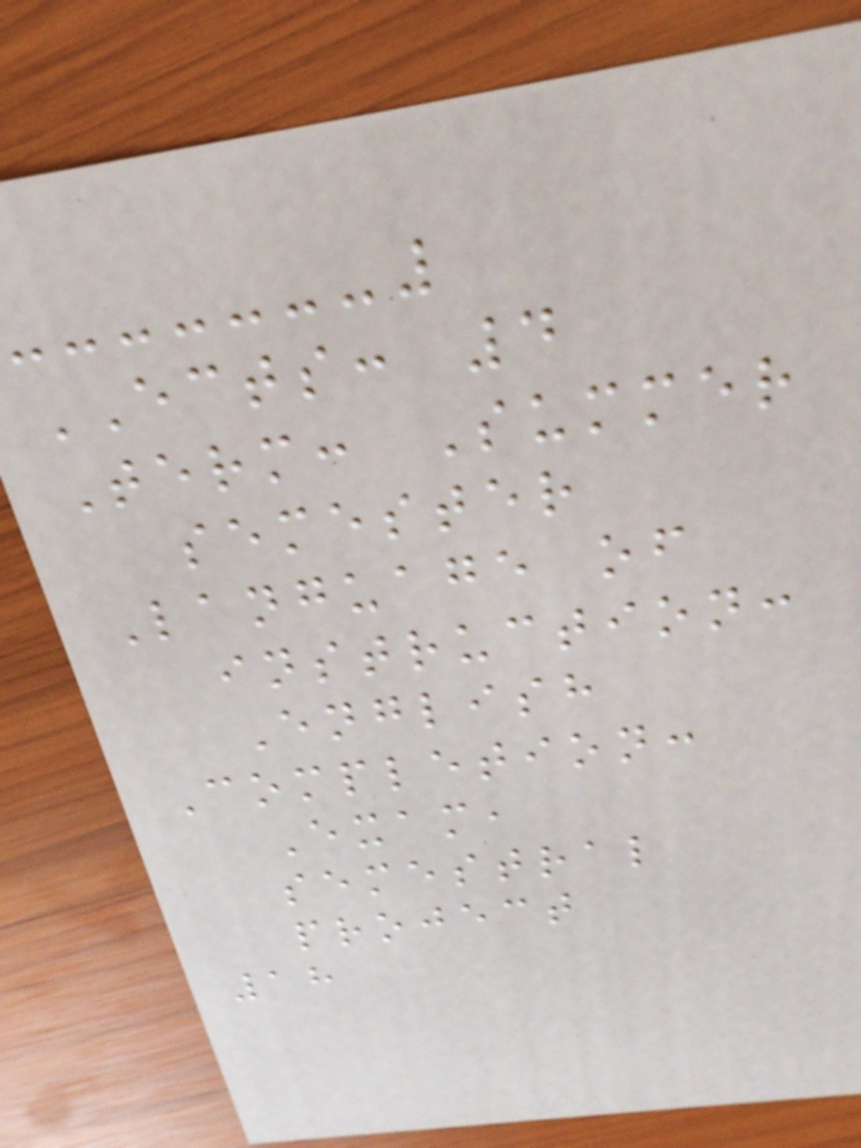ECTS: 4
Term: Summer
semester
Language of
instruction:
English
Completion:
Exam,
semestral
project
18
